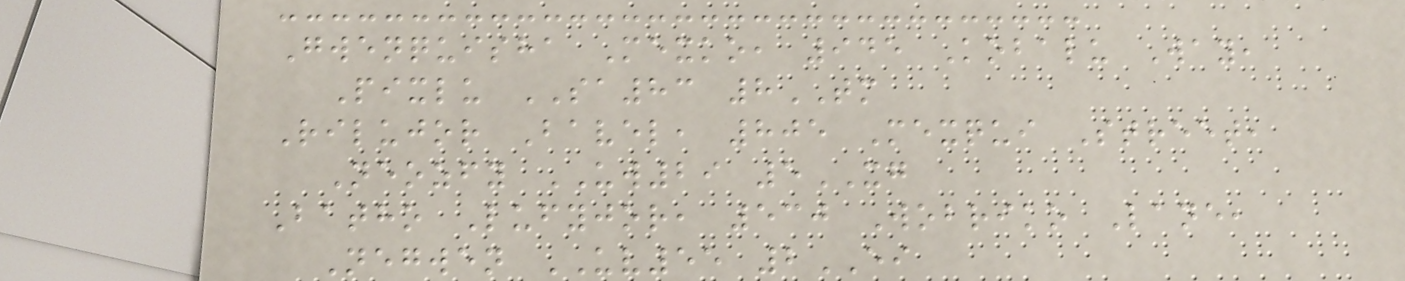Gwenquisha Mexko, 945 Kobalu Way,
Pixlu SA83 8TM
Rilujor Bavel, 805 Mexqui Street,
Neozfy UW29 5XG
Batho Lufyjor, 530 Wobriko Lane,
Negwen UV55 2EI
